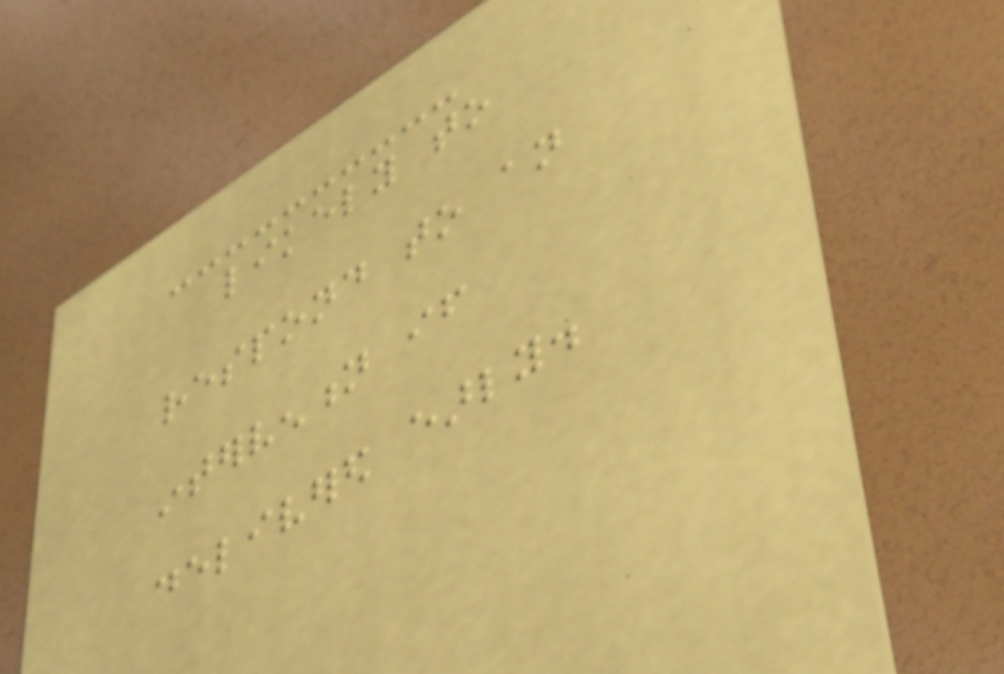likely to
respond to an
intervention if
delivered early.
